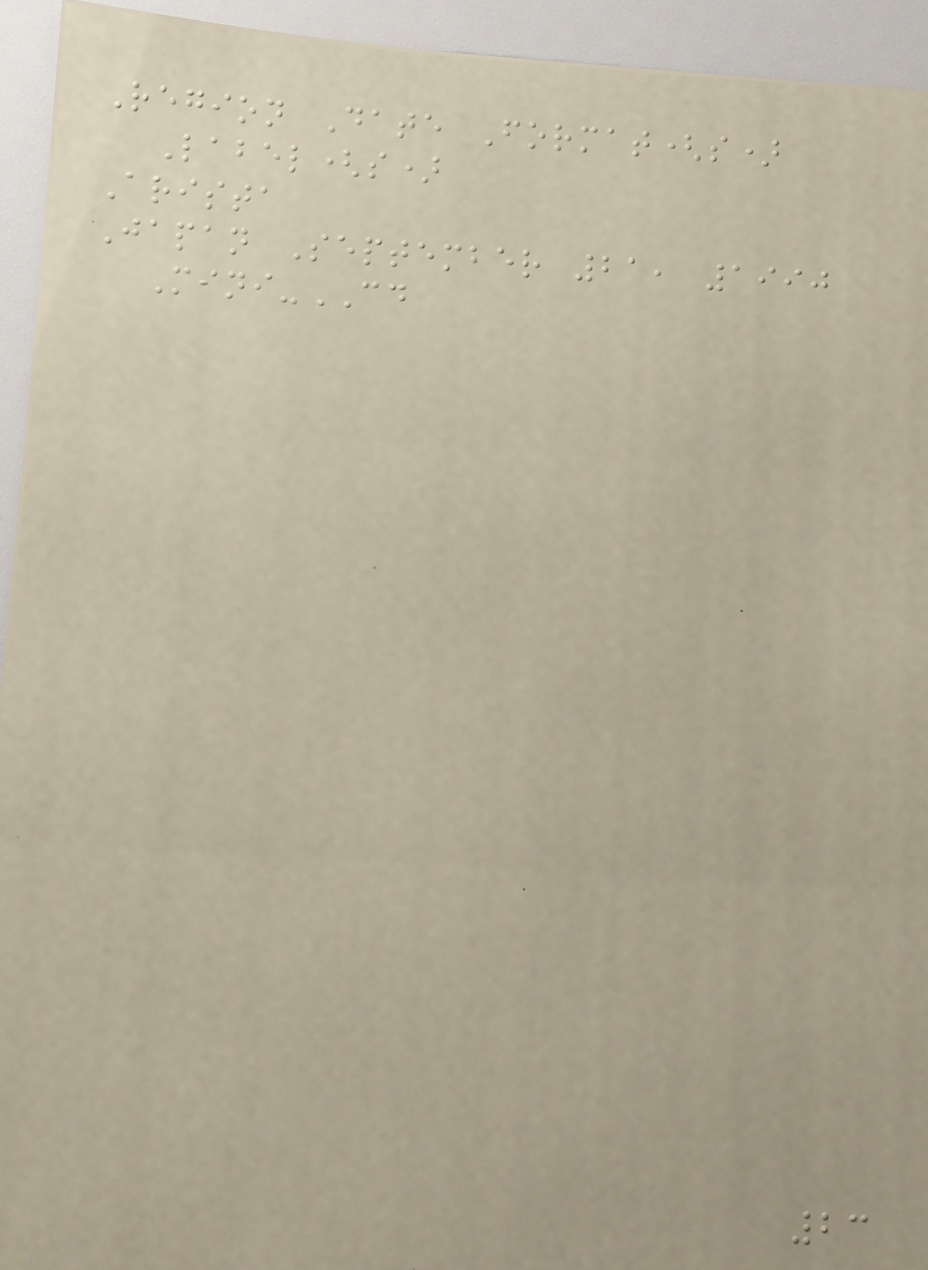Region Date Format(s)
Label(s)
Arista
Japan September 21, 1990
Mini-CD
23
